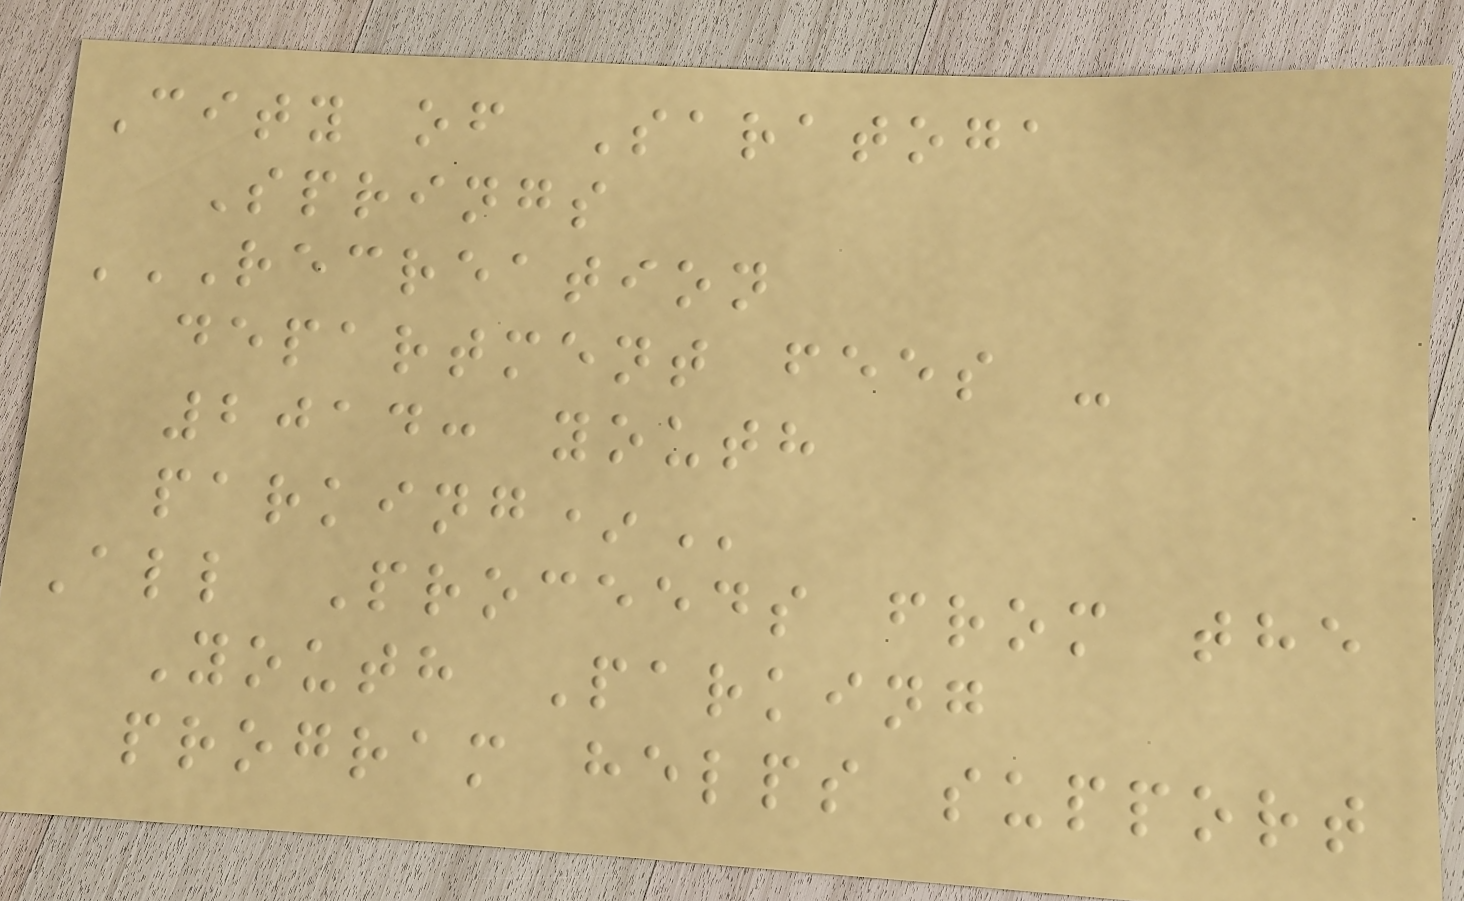City of Saratoga
Springs
RECREATION
DEPARTMENT FEES -
2014: YOUTH
PARKING*
All Proceeds from the
Youth Parking
program helps support
